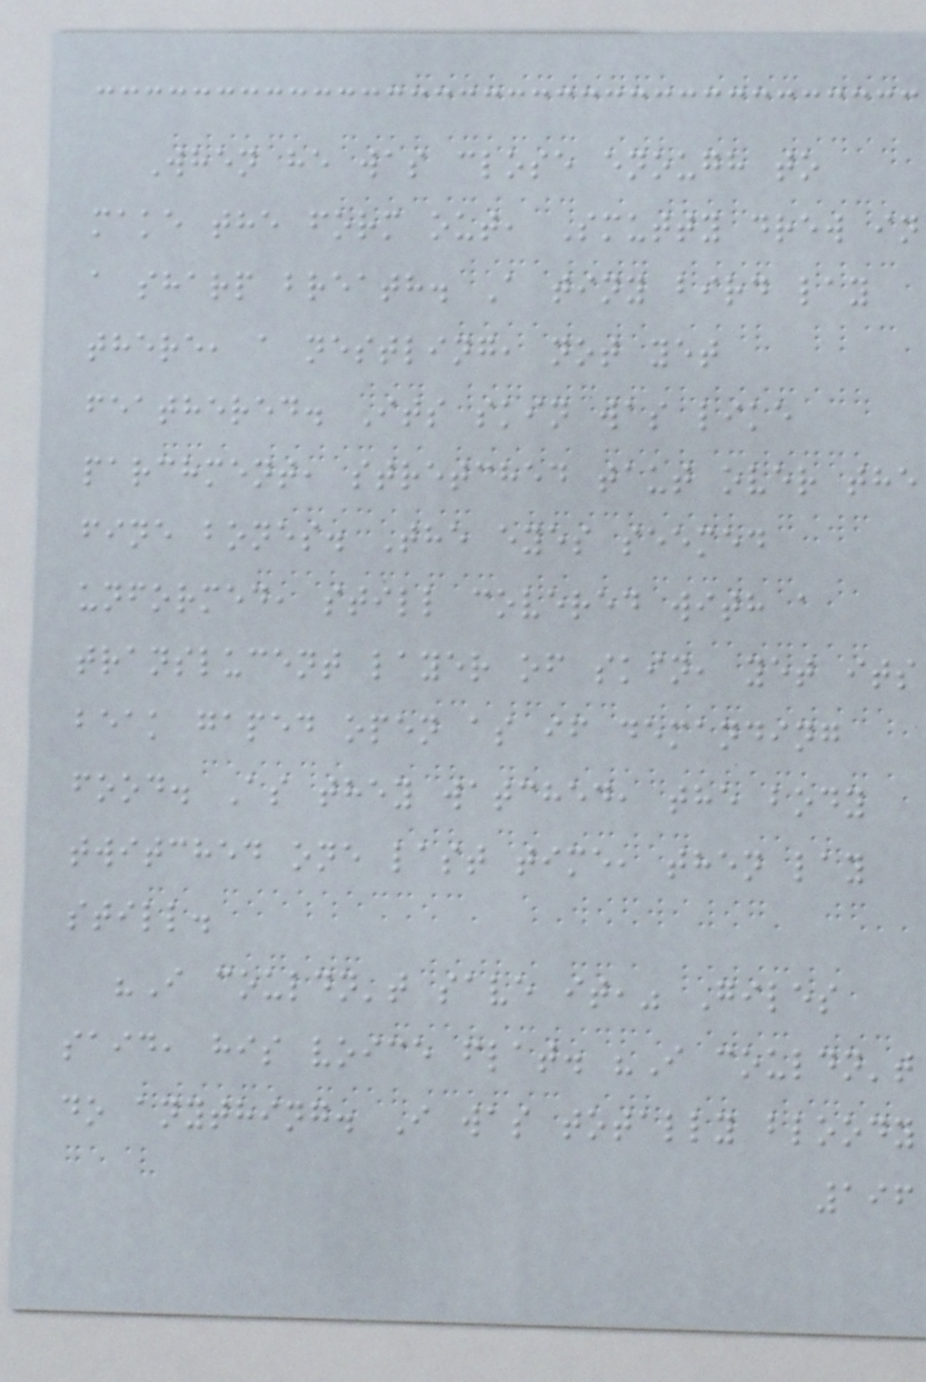When he was close enough to
make the form out, Smutty drew in
a sharp breath. A tiny bird lay
there, a nestling, not yet
feathered. Its skin was like
parchment, stretched taut over the
fine bones. The eyes seemed
unformed, still covered with a
translucent layer of skin, yet its
beak gaped open as if demanding
food. As they watched, the body
twitched one last time, then lay
still.
"I couldn't save it," Giles
said, his voice flat. "I couldn't
do anything. I was totally bloody
196
